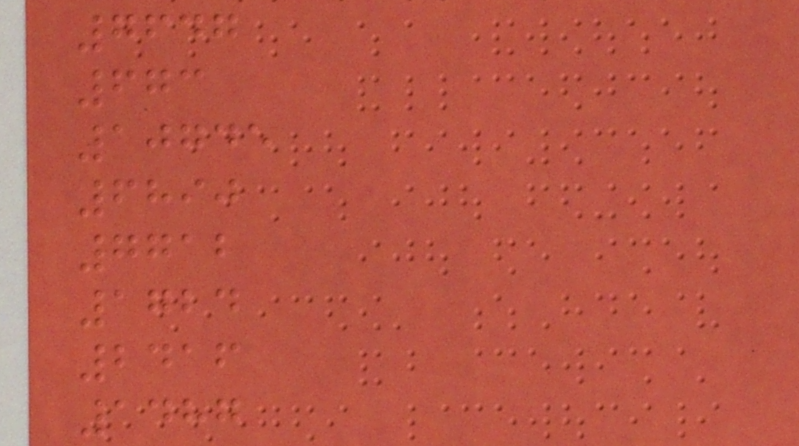7647
673
10745
6890
7712
1724
2416
1487
